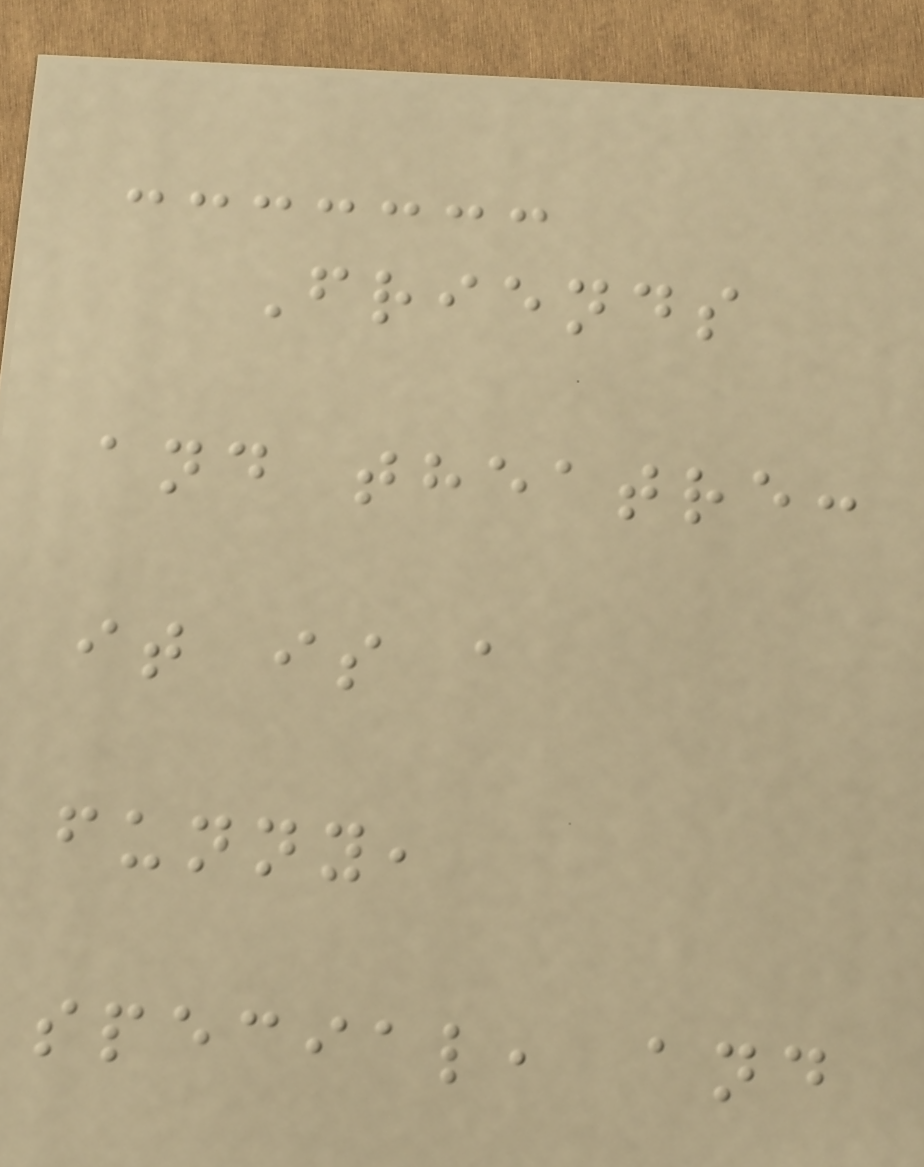Friends
and theatre:
it is a
funny,
special, and
